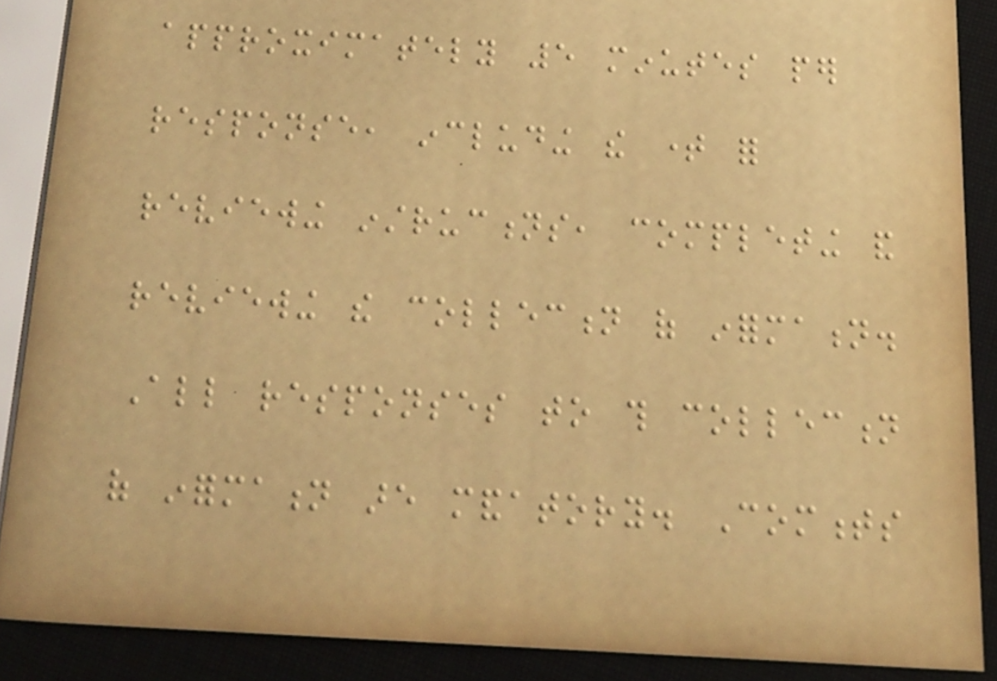approximately 5 minutes per
response, including the time for
reviewing instructions, completing and
reviewing the collection of information.
All responses to this collection
of information are mandatory. Comments
